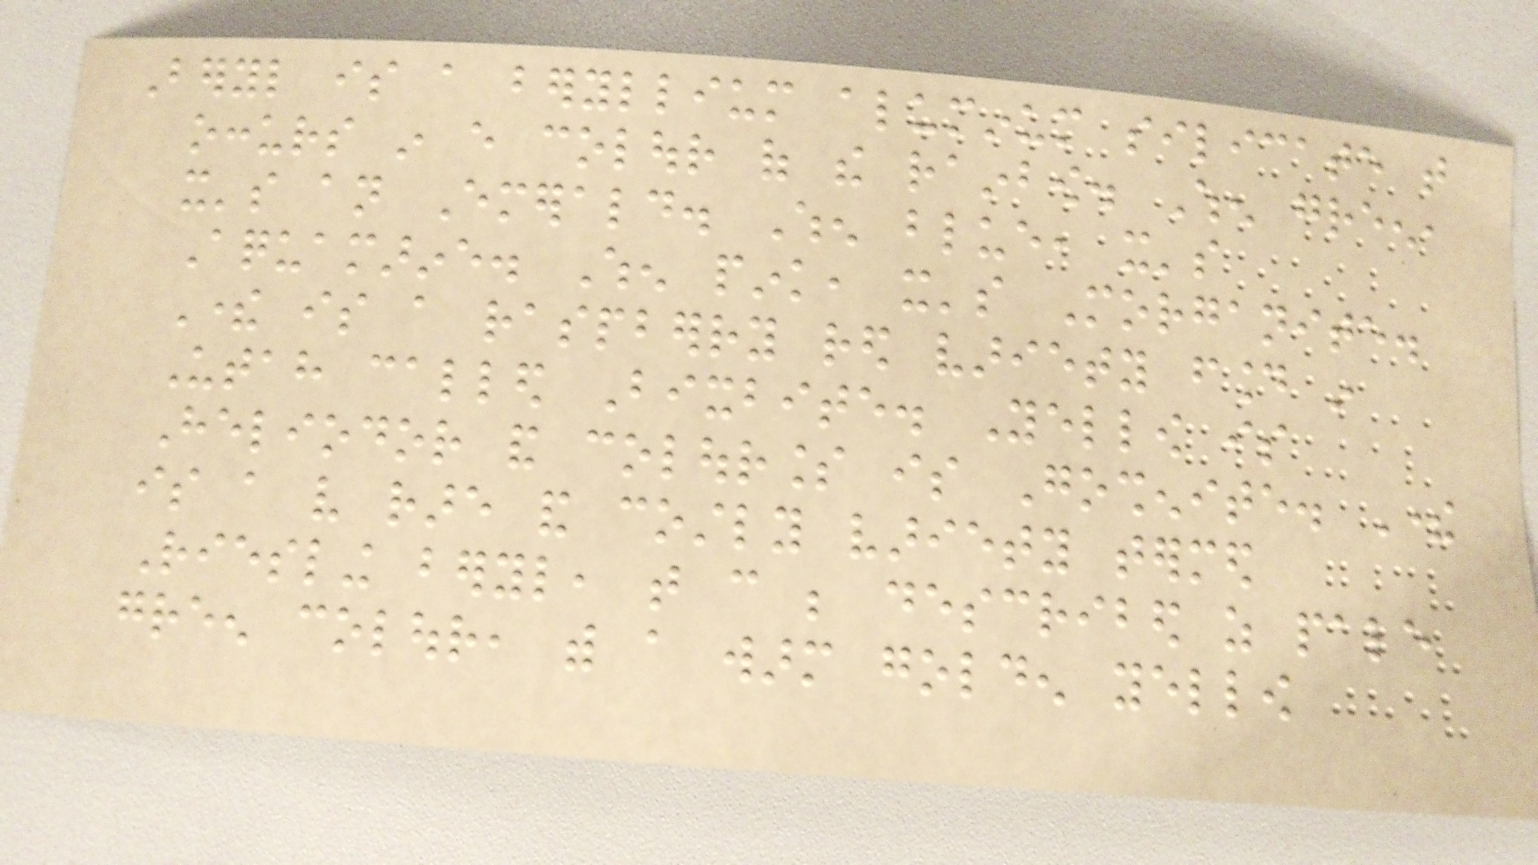Beryl is a beryllium aluminum silicate that
occurs in every colour of the rainbow. When green,
it's an Emerald. When blue, it's
Aquamarine. When pink, it's Morganite.
There is a raspberry red variety found in
Utah called Bixbite. Yellow is
Heliodor and colourless is Goshenite. There
is a very rare and costly variety termed
Riesling beryl, that can be described as pale
green colour, with a warm golden yellow
